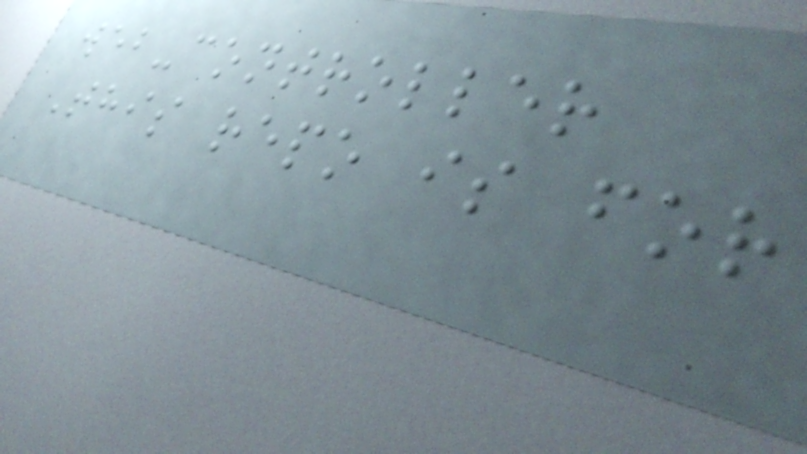web-controller
This repo is for
